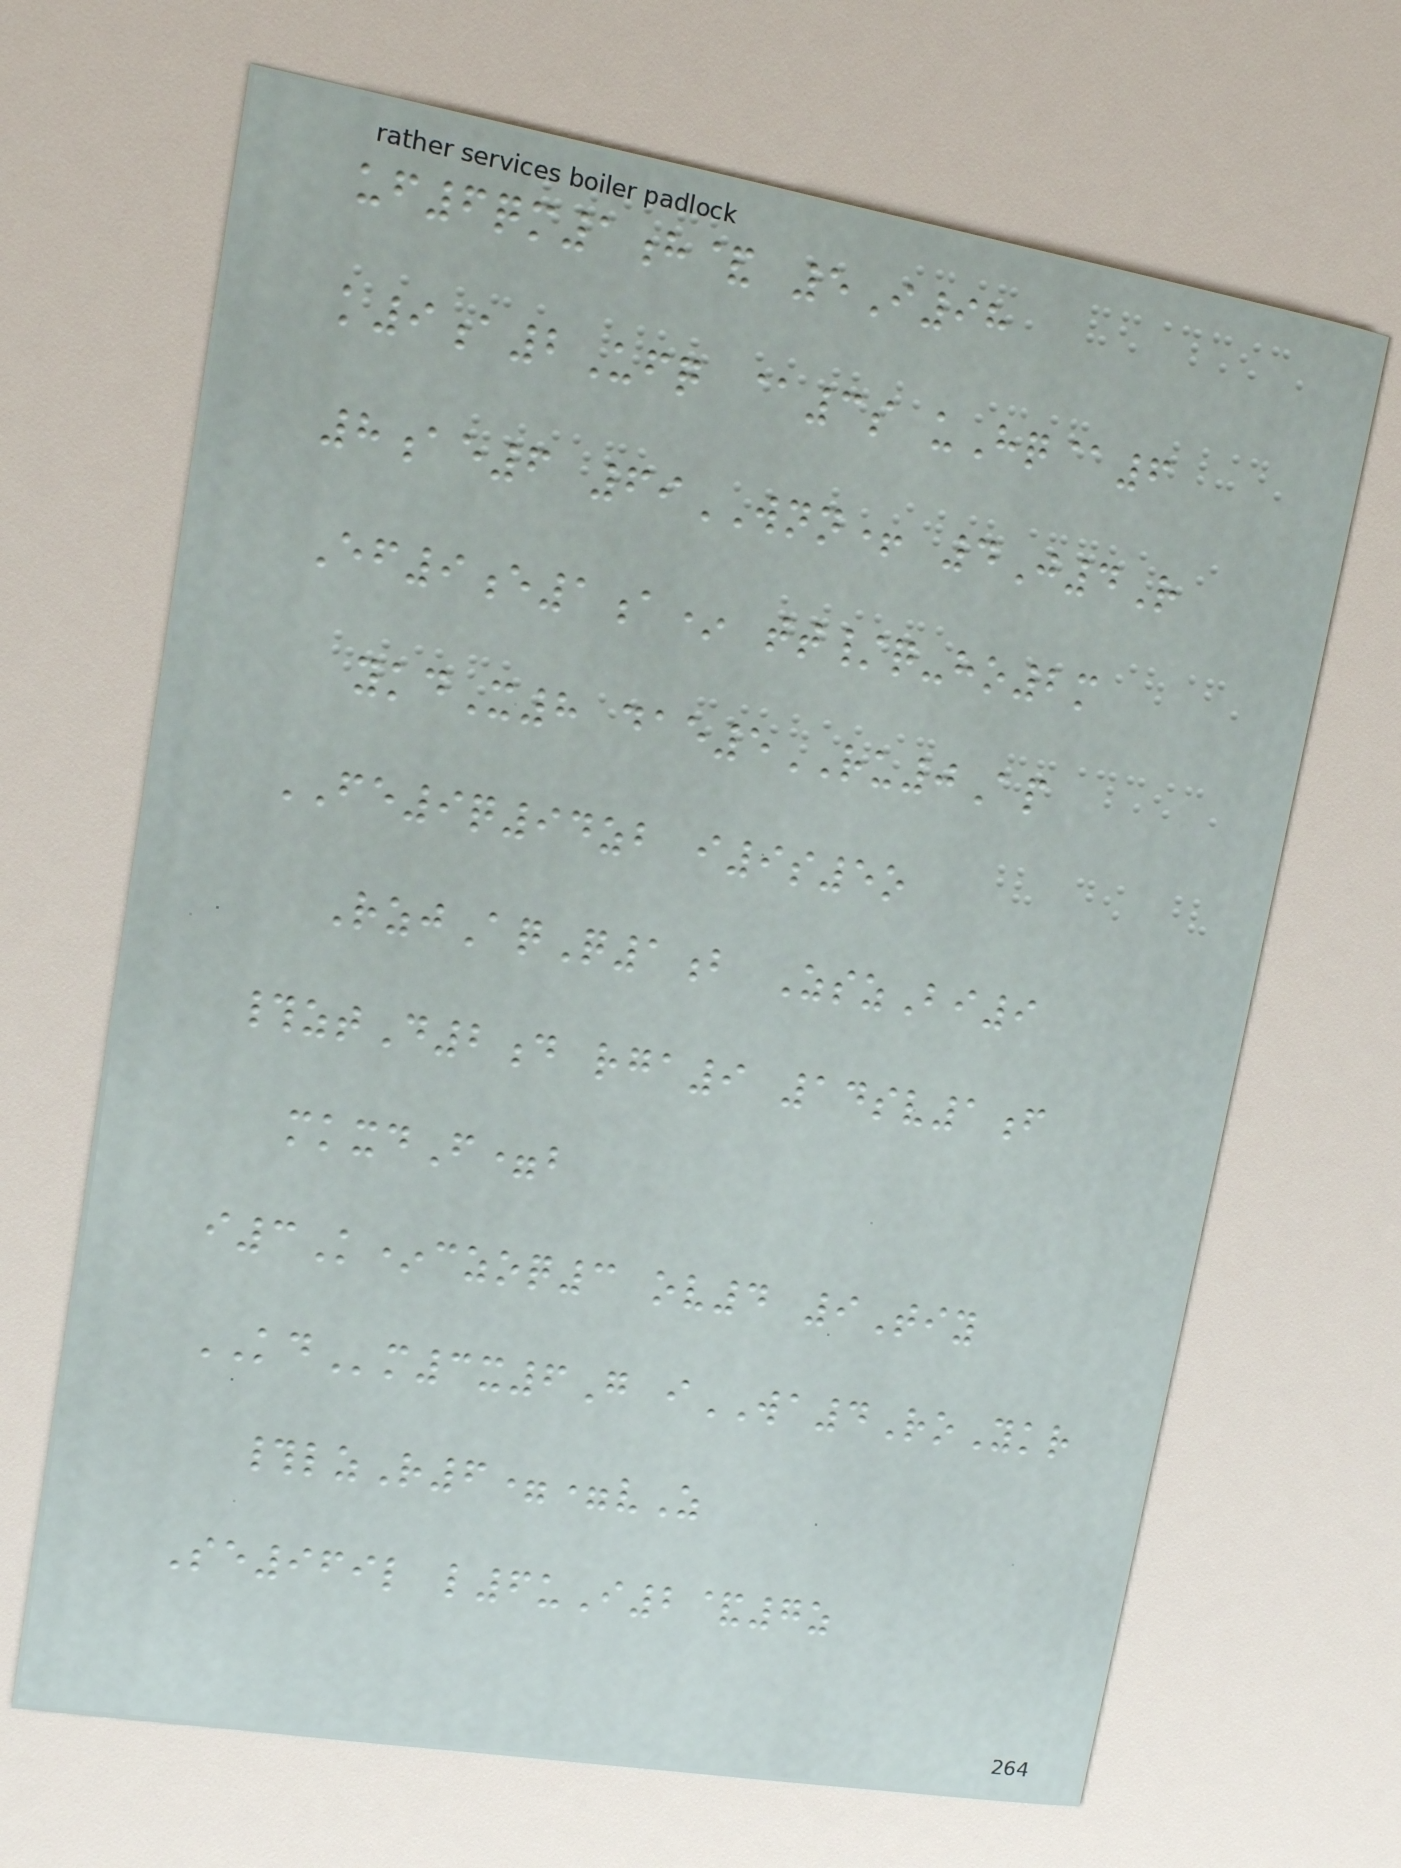uf6qm1h& 5I98
k9a2Ufq @3s uHq@6
8ae6 69WNN+ 4J4R
Ef9e1a* tt/q-ho2m
ykdX8 dae5RU0Ap
FE9q94zb i9s5o
RzjAqQ1b ZszBi9
#ztD2d rga9 14sv1f
mkxdF=b
i3K*czoq3 ov4 9Tiy
KDm3x6G iWA4RoYkr
#lzR6==vZ
Se969l l6uI2&7z
